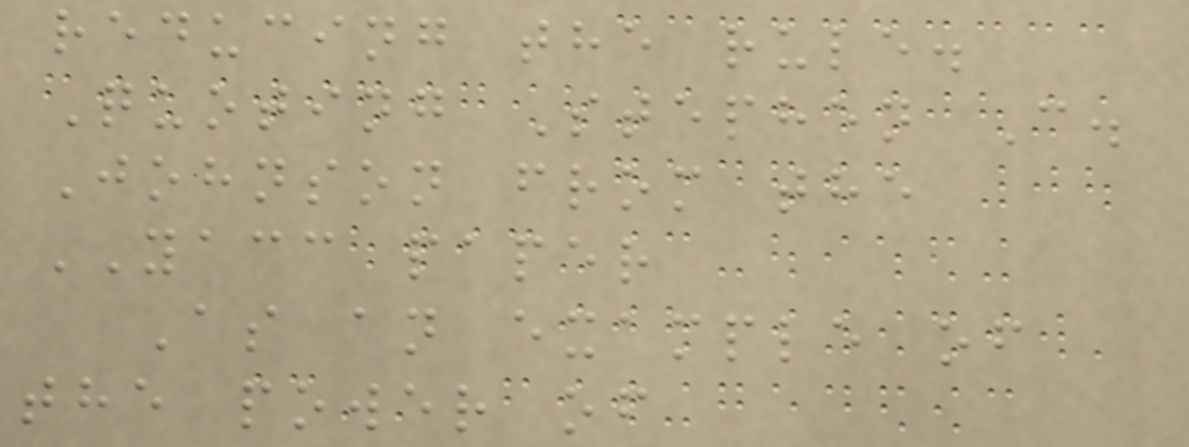reducing the rule.
Quoting Stephen C.
Johnson from the
YACC paper
As an example of
the power of
